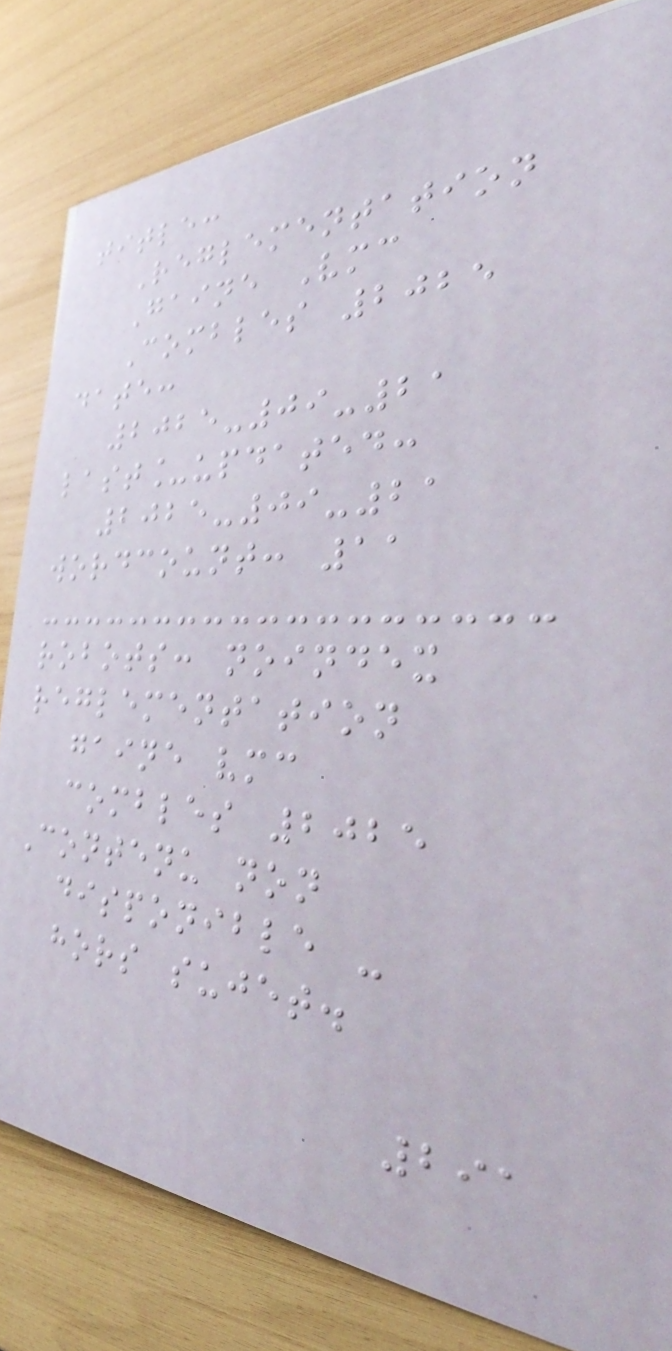title:
Reglementation
Gaine Vmc
Combles 2025
date:
2025-09-21
last_updated:
2025-09-21
wordcount: 11
robots: noindex
reglementation
gaine vmc
combles 2025
Contenu non
disponible -
hors sujet.
291
